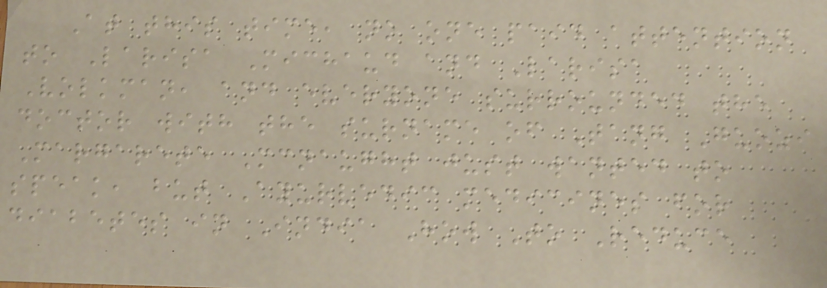At this time, no one paid attention
to Larisa Michaud and Larisa
Volkman, and everyone surrounded the
doctor with the surname of Tang Guozi
Margarete Mcnaught just wanted to
speak, but Ayurvedic medicines for
diabetes in India How To Reduce
